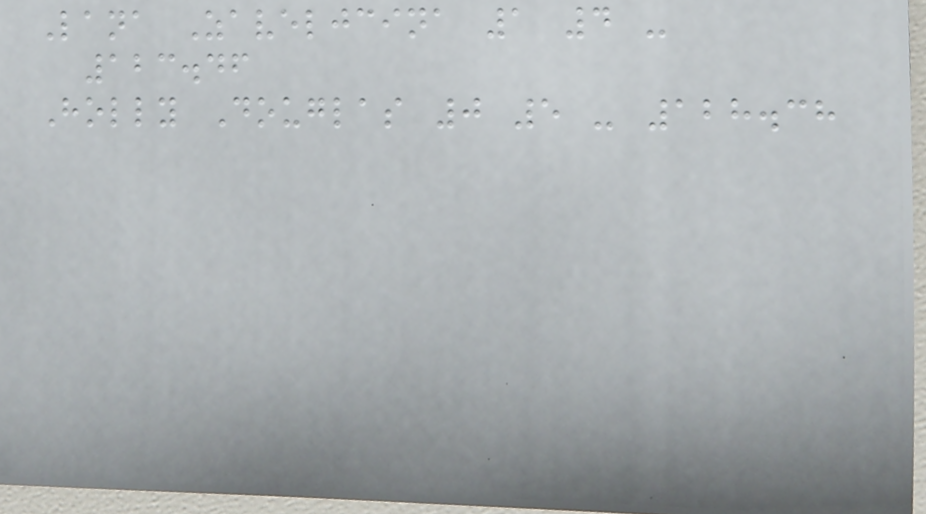Lana Zaveljcina 1 4 -
123.46
Holly Douglas 0 5 - 128.38
